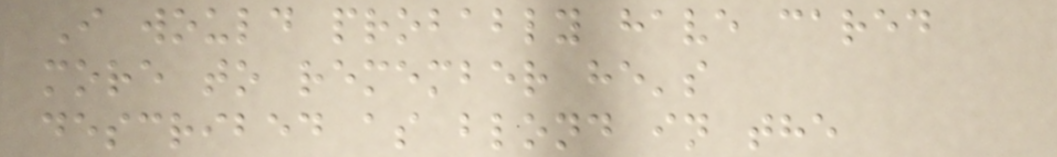I would probably have cared
more to remember he's
described as blond in the
